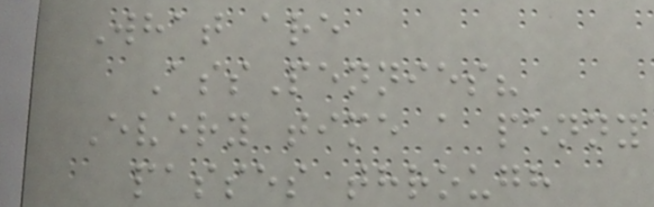What are
AssPennies?
Every time a penny
passes through
